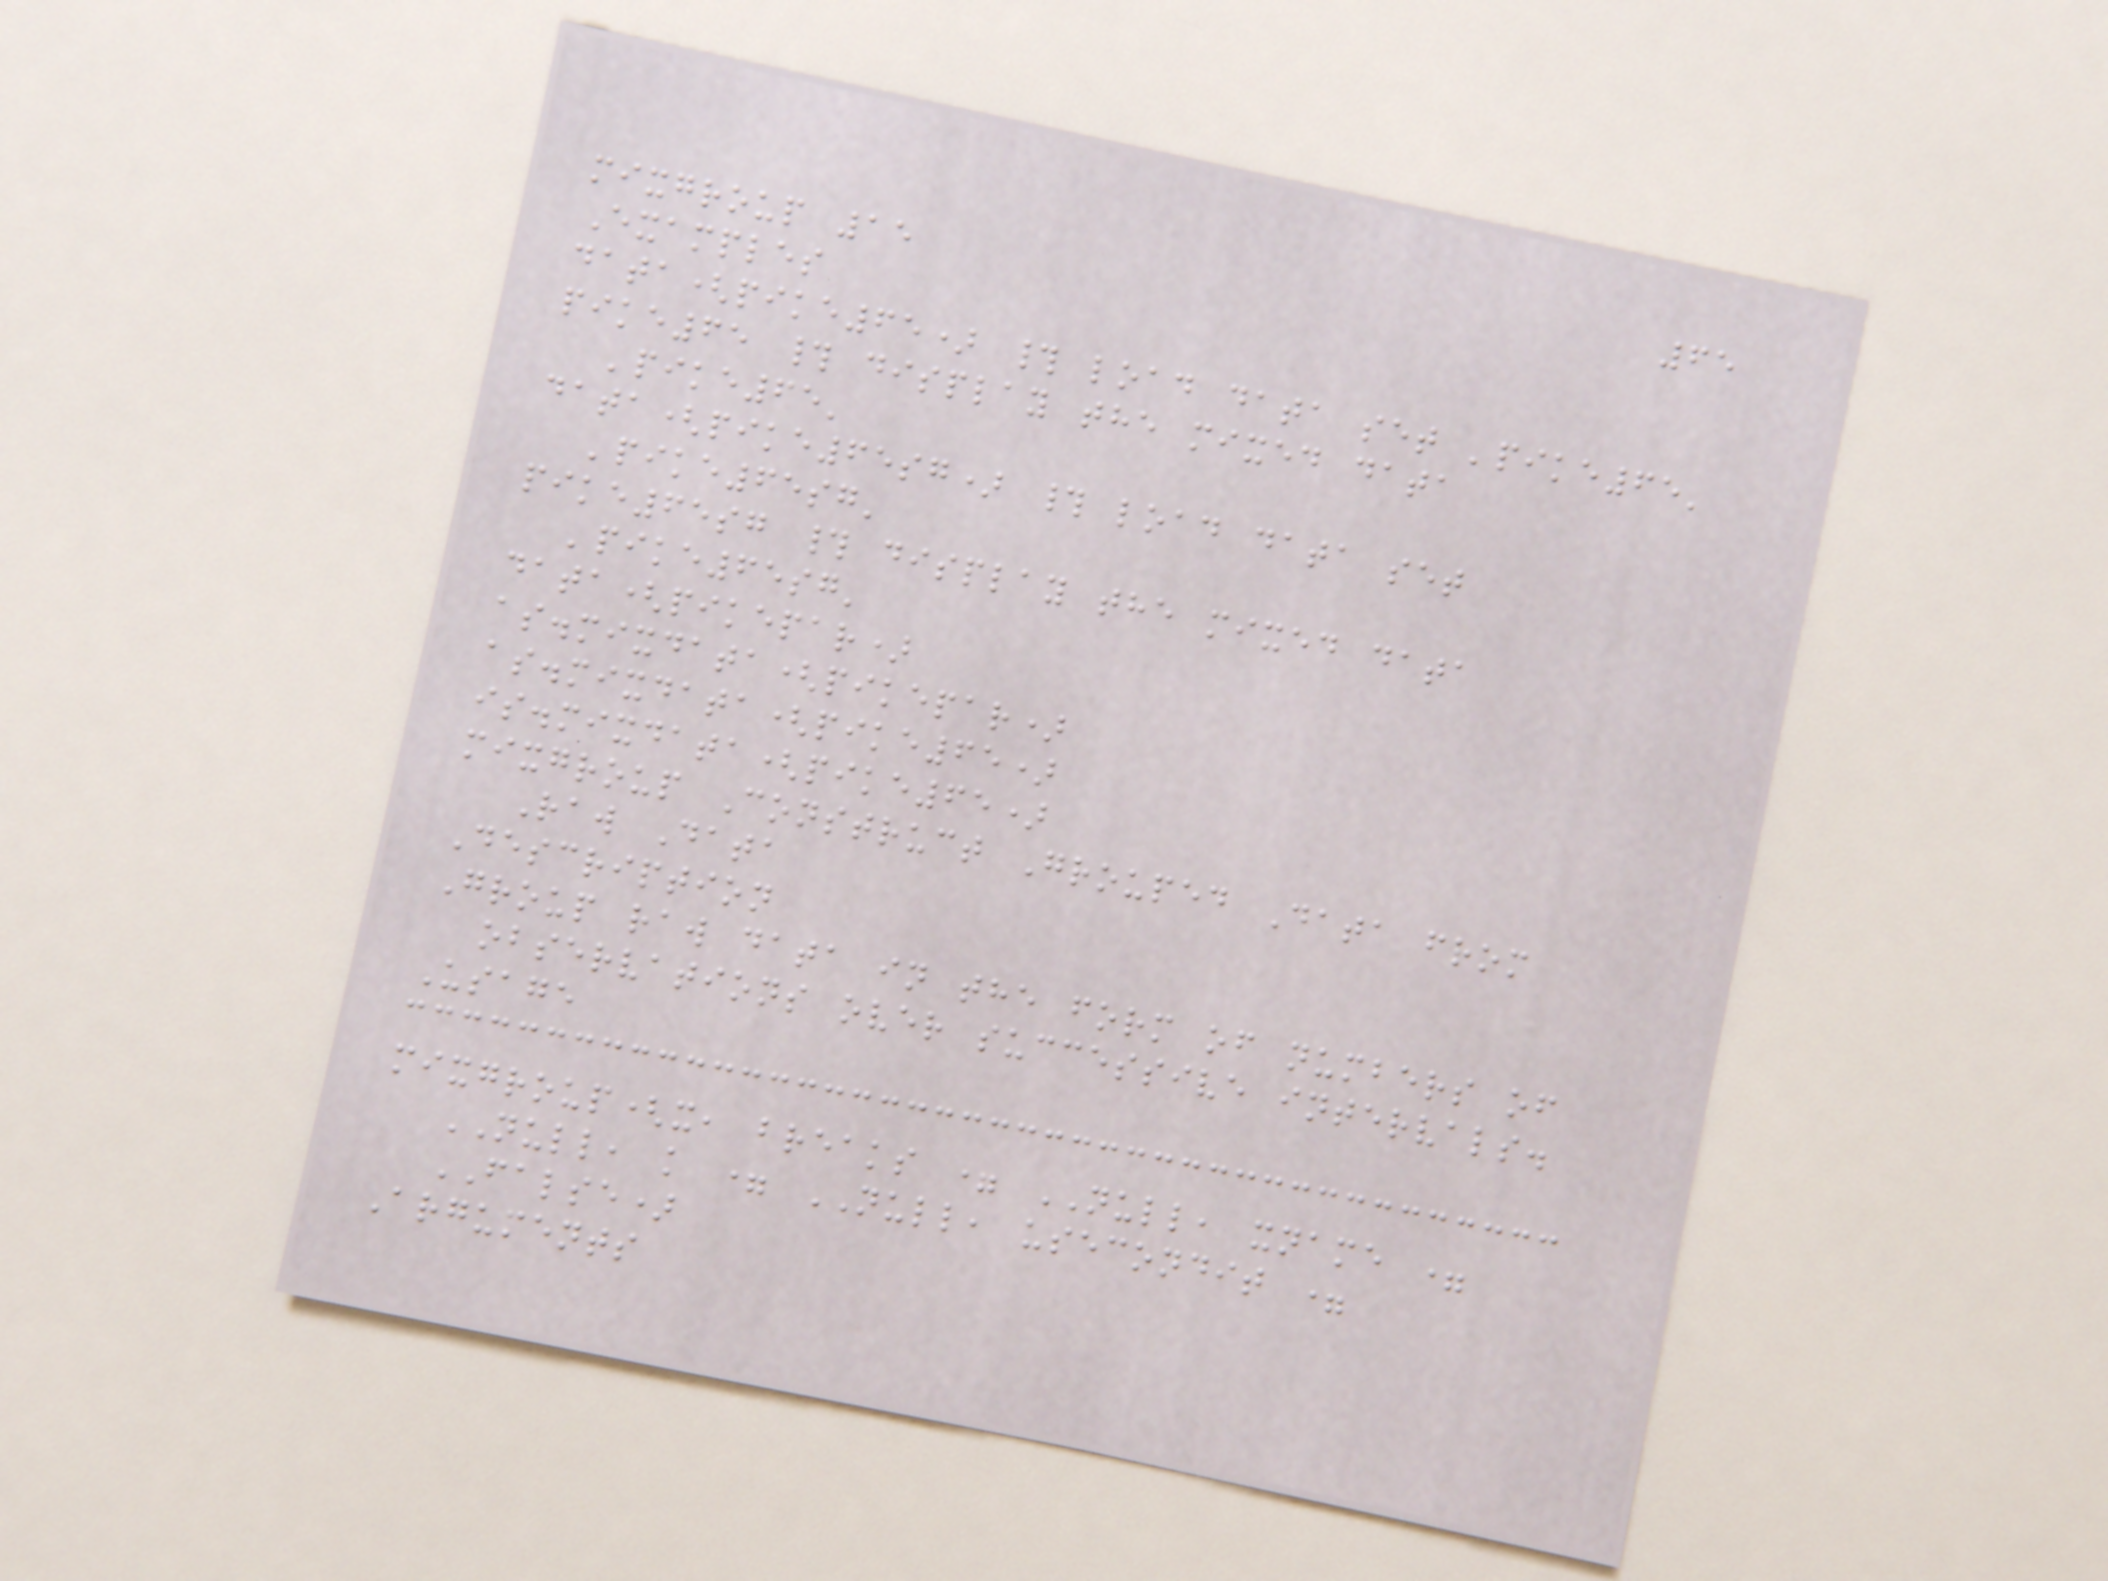65
mixgroup 15
Examples
data(pike65) # load data set 'pike65'
pike65 # display the mixed data
'pike65'
data(pike65sg) # load data set
'pike65sg'
pike65sg # display the mixed data
'pike65sg'
data(pikepar)
as.mixdata(pikepar)
as.mixdata(pike65)
is.mixdata(pike65)
mixgroup Construct Grouped Data from
Raw Data
Description
Group raw data in the form of numbers of
observations over successive intervals.
Usage
mixgroup(x, breaks = NULL, xname =
NULL, k = NULL, usecondit =
FALSE)
Arguments
